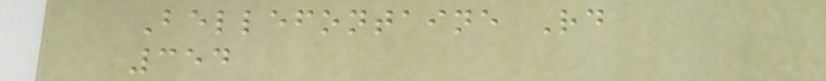Bellefontaine Rd
354
